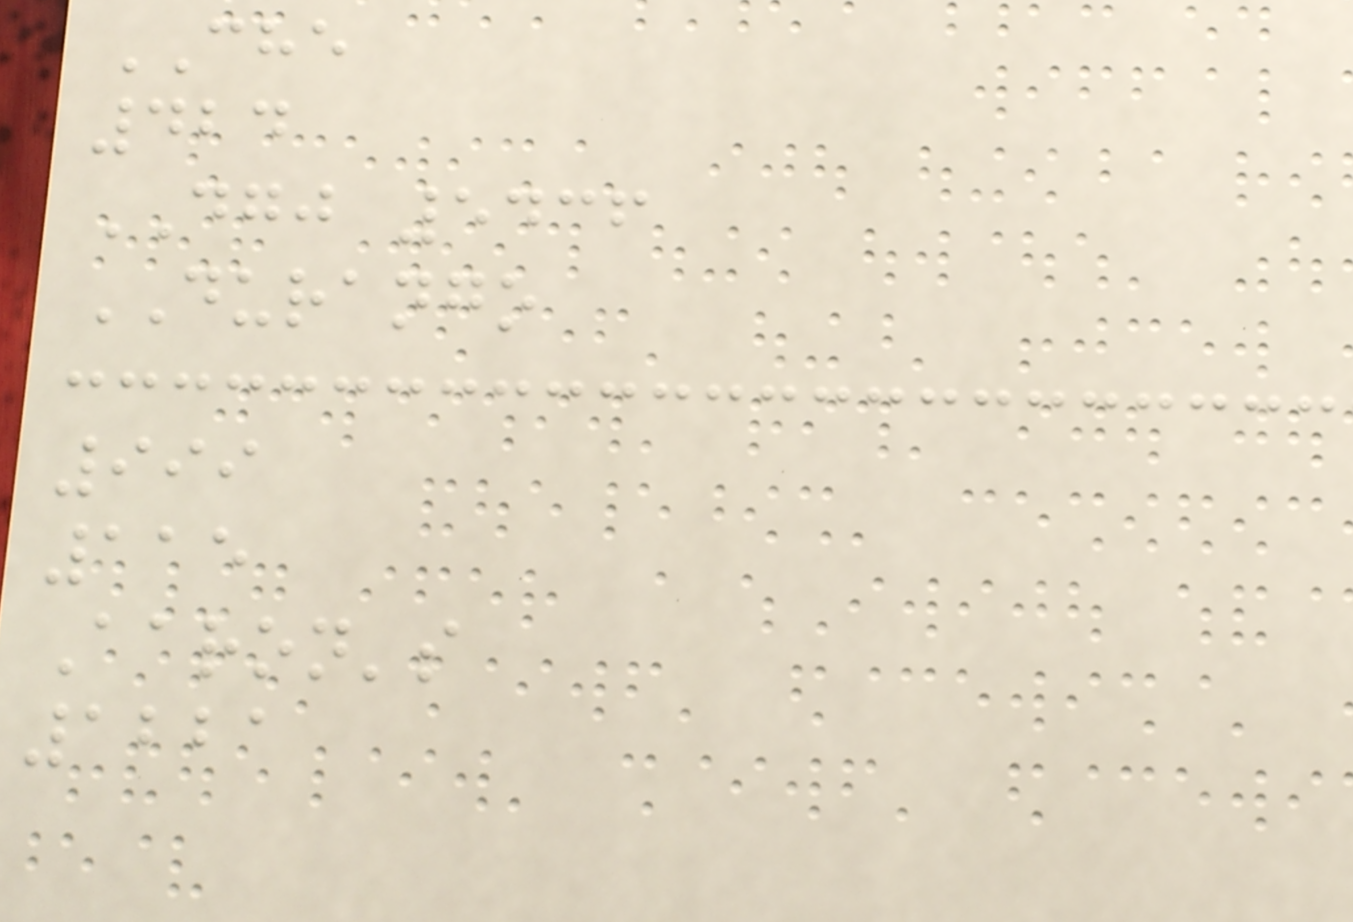CHE
424
DGJ 5436
DURANGO
999
115
Aaron's
1221
